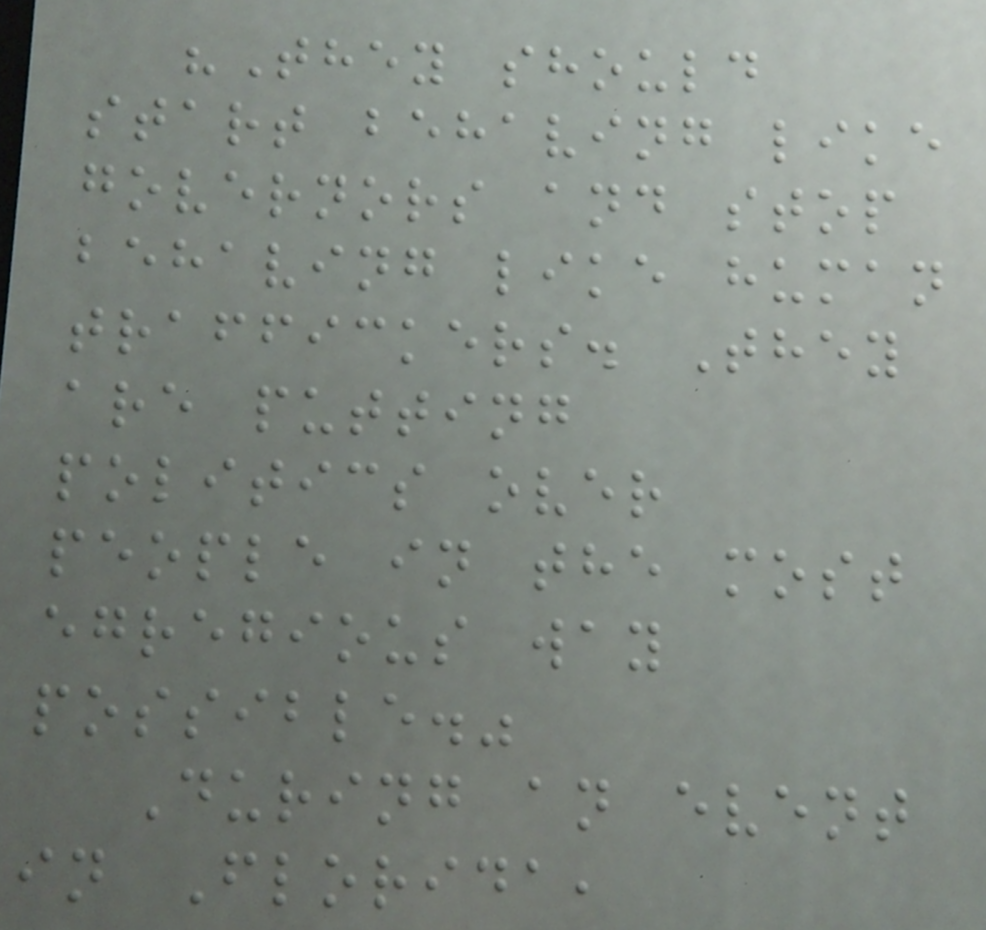"They should
start behaving like
governors and stop
behaving like human
traffickers. They
are putting
politics over
people in the most
egregious way
possible."
During an event
in Florida,
